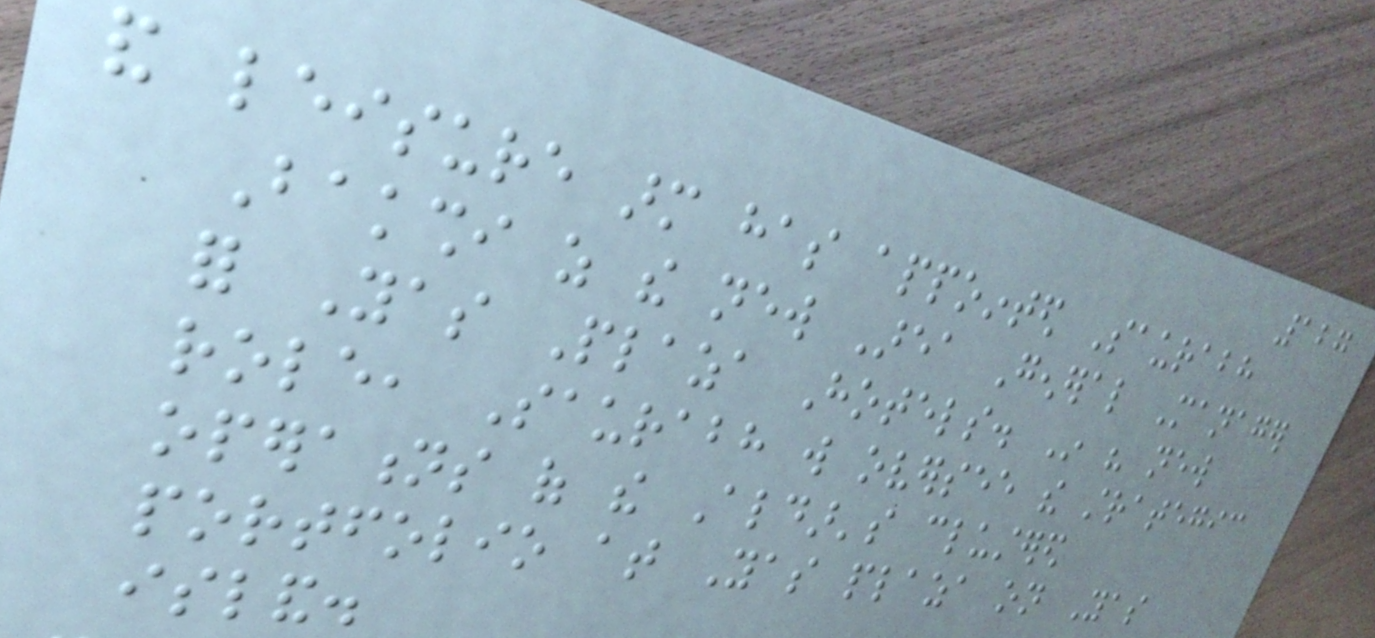127
and leisure arm has appointed Saurabh
Bakshi as the new Area General Manager
for Yas Plaza Hotels. In his new
role, Saurabh will oversee the strategic
operations of the Aldar's clustered
portfolio at Yas plaza on Yas
island.
